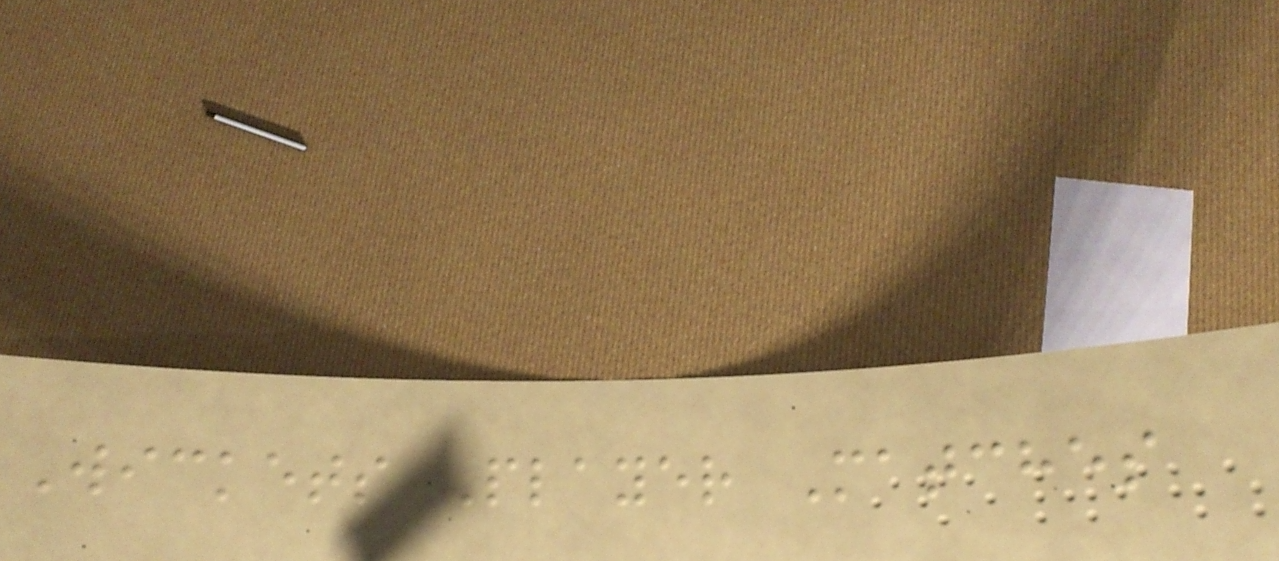Wickets Player Matches
